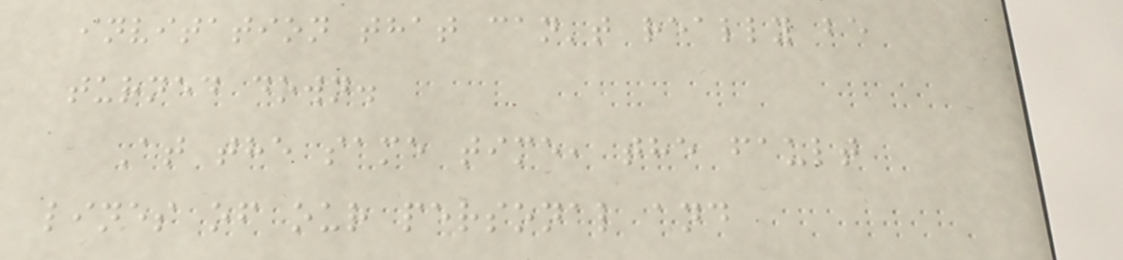invitation that can't really be
turned down.
At the same time, the fault
lines of our personal and
